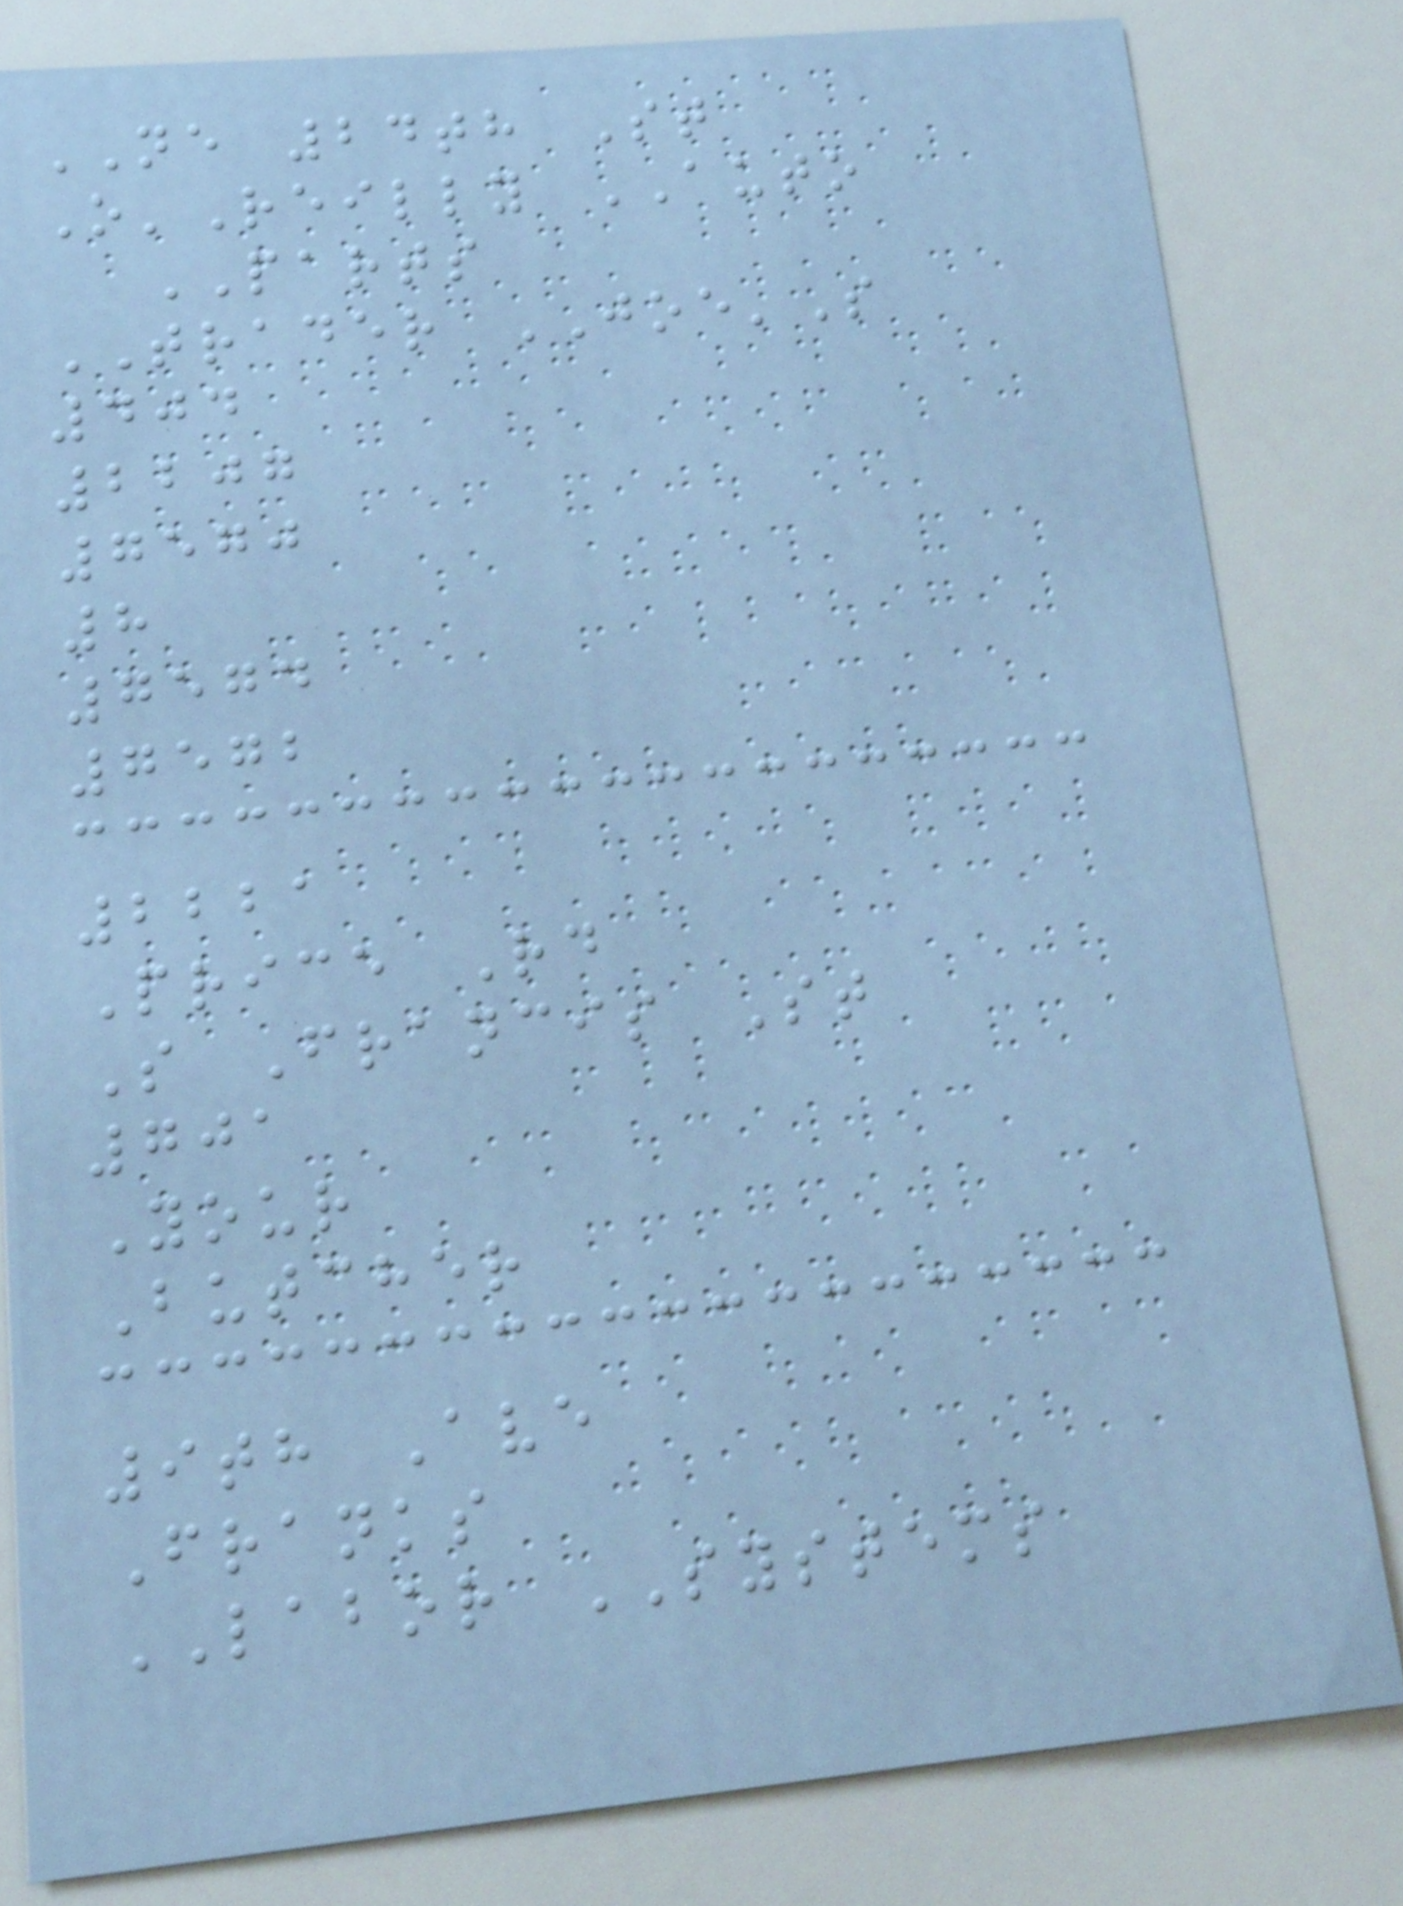NE 24th St
O'Reilly AUTO
PARTS
TRADER JOE'S
404
2207
7570
8
7574
7572
2221
Price Rd
S Francis St
701
Your
Butcher
9th Ave
Franks
LABOR SYSTEMS
